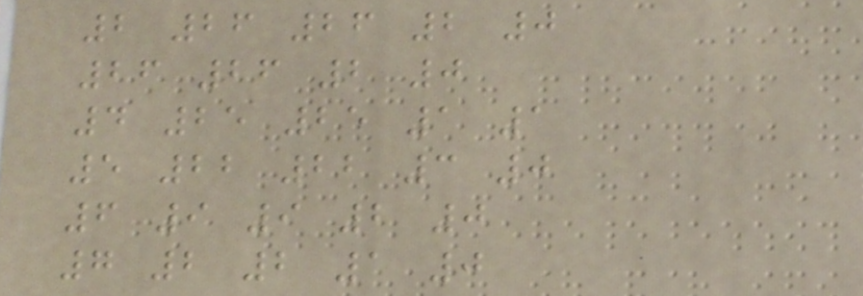2 26 26 2 0
26 26 2 0
4 25 25 1 1
5 22 22 3 0
6 9 9 2 0
7 2 2 1 0
